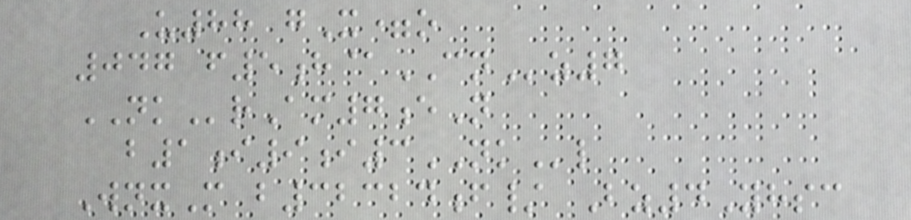U88 gX=o
047 f5h@CNz7
NKrAm7eN
b1i9i3NKl
WnxM b32324f/ Bz4Yhsc
